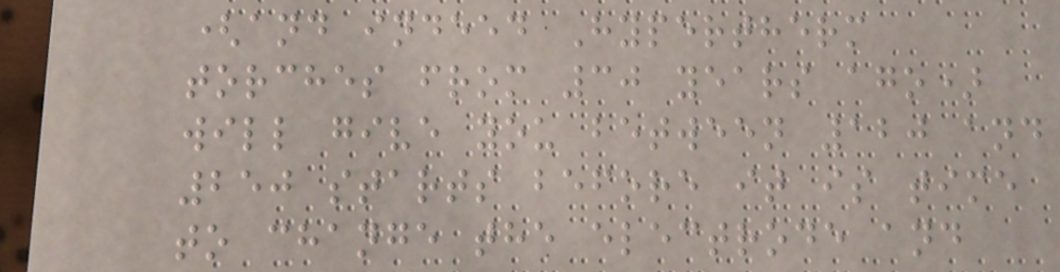(and indeed Hypertherm
torches from 30 years ago)
will give you between 120 and
250 starts before it is time
to change the electrode and
